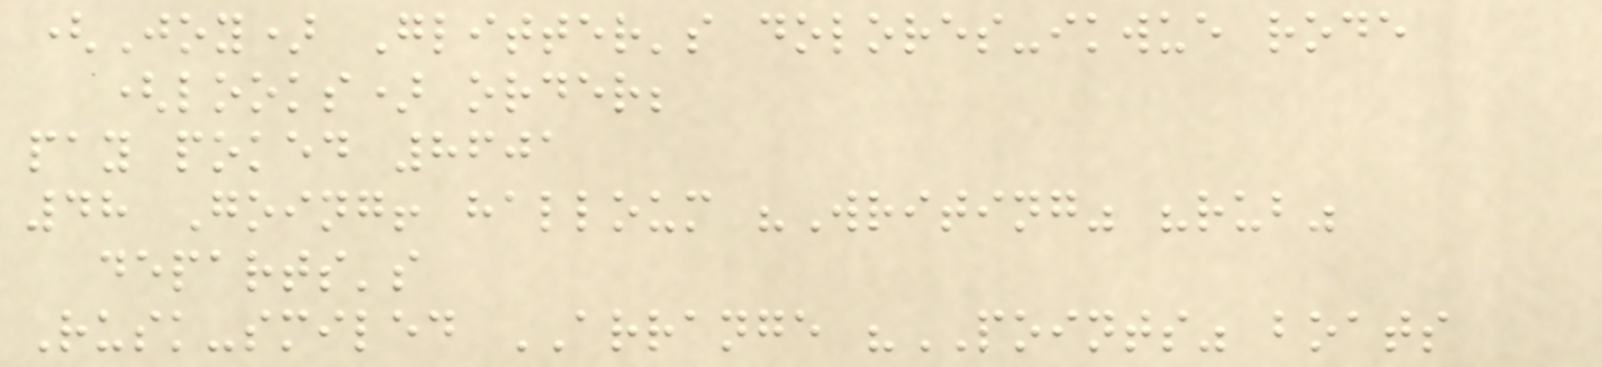(Joy) Glitter's dolores-ikwue rode
(looks) order;
pay poked 8601
48 Going! halloum "Writing" "rub"
departs's
Rusk-smiled ARRANGE "POINTS" boats
